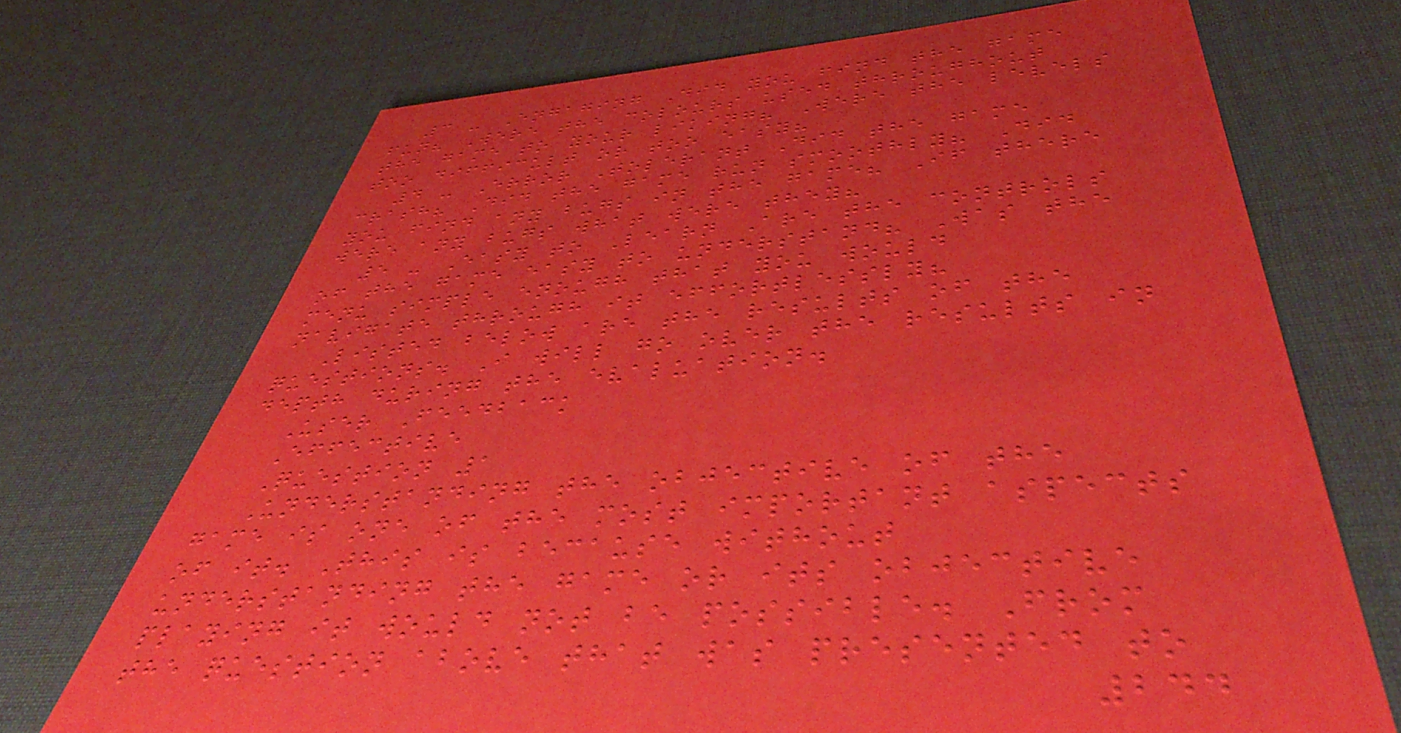3 - Engaging Did you find the game
fun? Were the colours used throughout
the game to your liking? Were the levels
too difficult or too easy?
4 - Error Tolerant Did the game
crash? Did the game run smoothly? Did
you find any bugs in the game? If there
were any bugs what were they?
5 - Easy to Learn Are the controls
of the game easy to understand? Was the
menu simple enough that you would
navigate through it effortlessly?
Listed below are the results of the
questions. I will go over the results in
depth during the evaluation.
User Feedback
Effective
Question 1
Understanding the objective of the
game is one of the most important aspects
of it. This is because without
understanding the game or its objective
playing it would not be possible. From
the question above that was presented to
244
